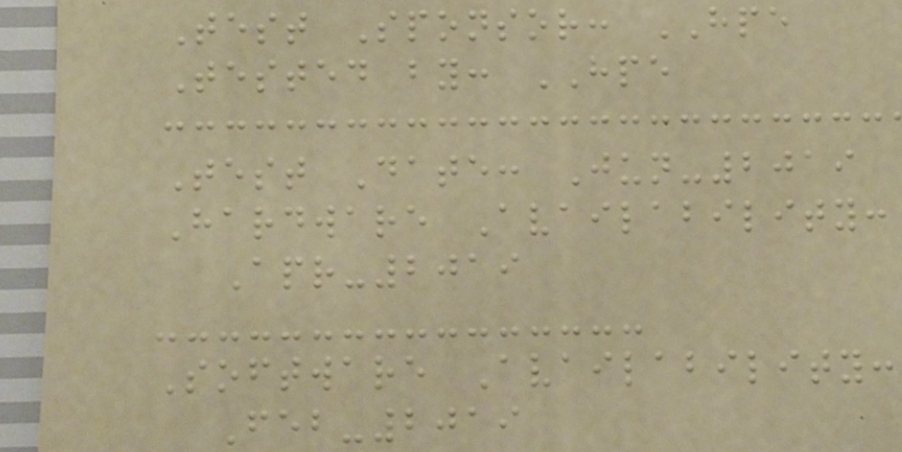Test Sponsor: HPE
Tested by: HPE
Test Date: Jun-2019
Hardware Availability:
Apr-2019
Software Availability:
Feb-2019
